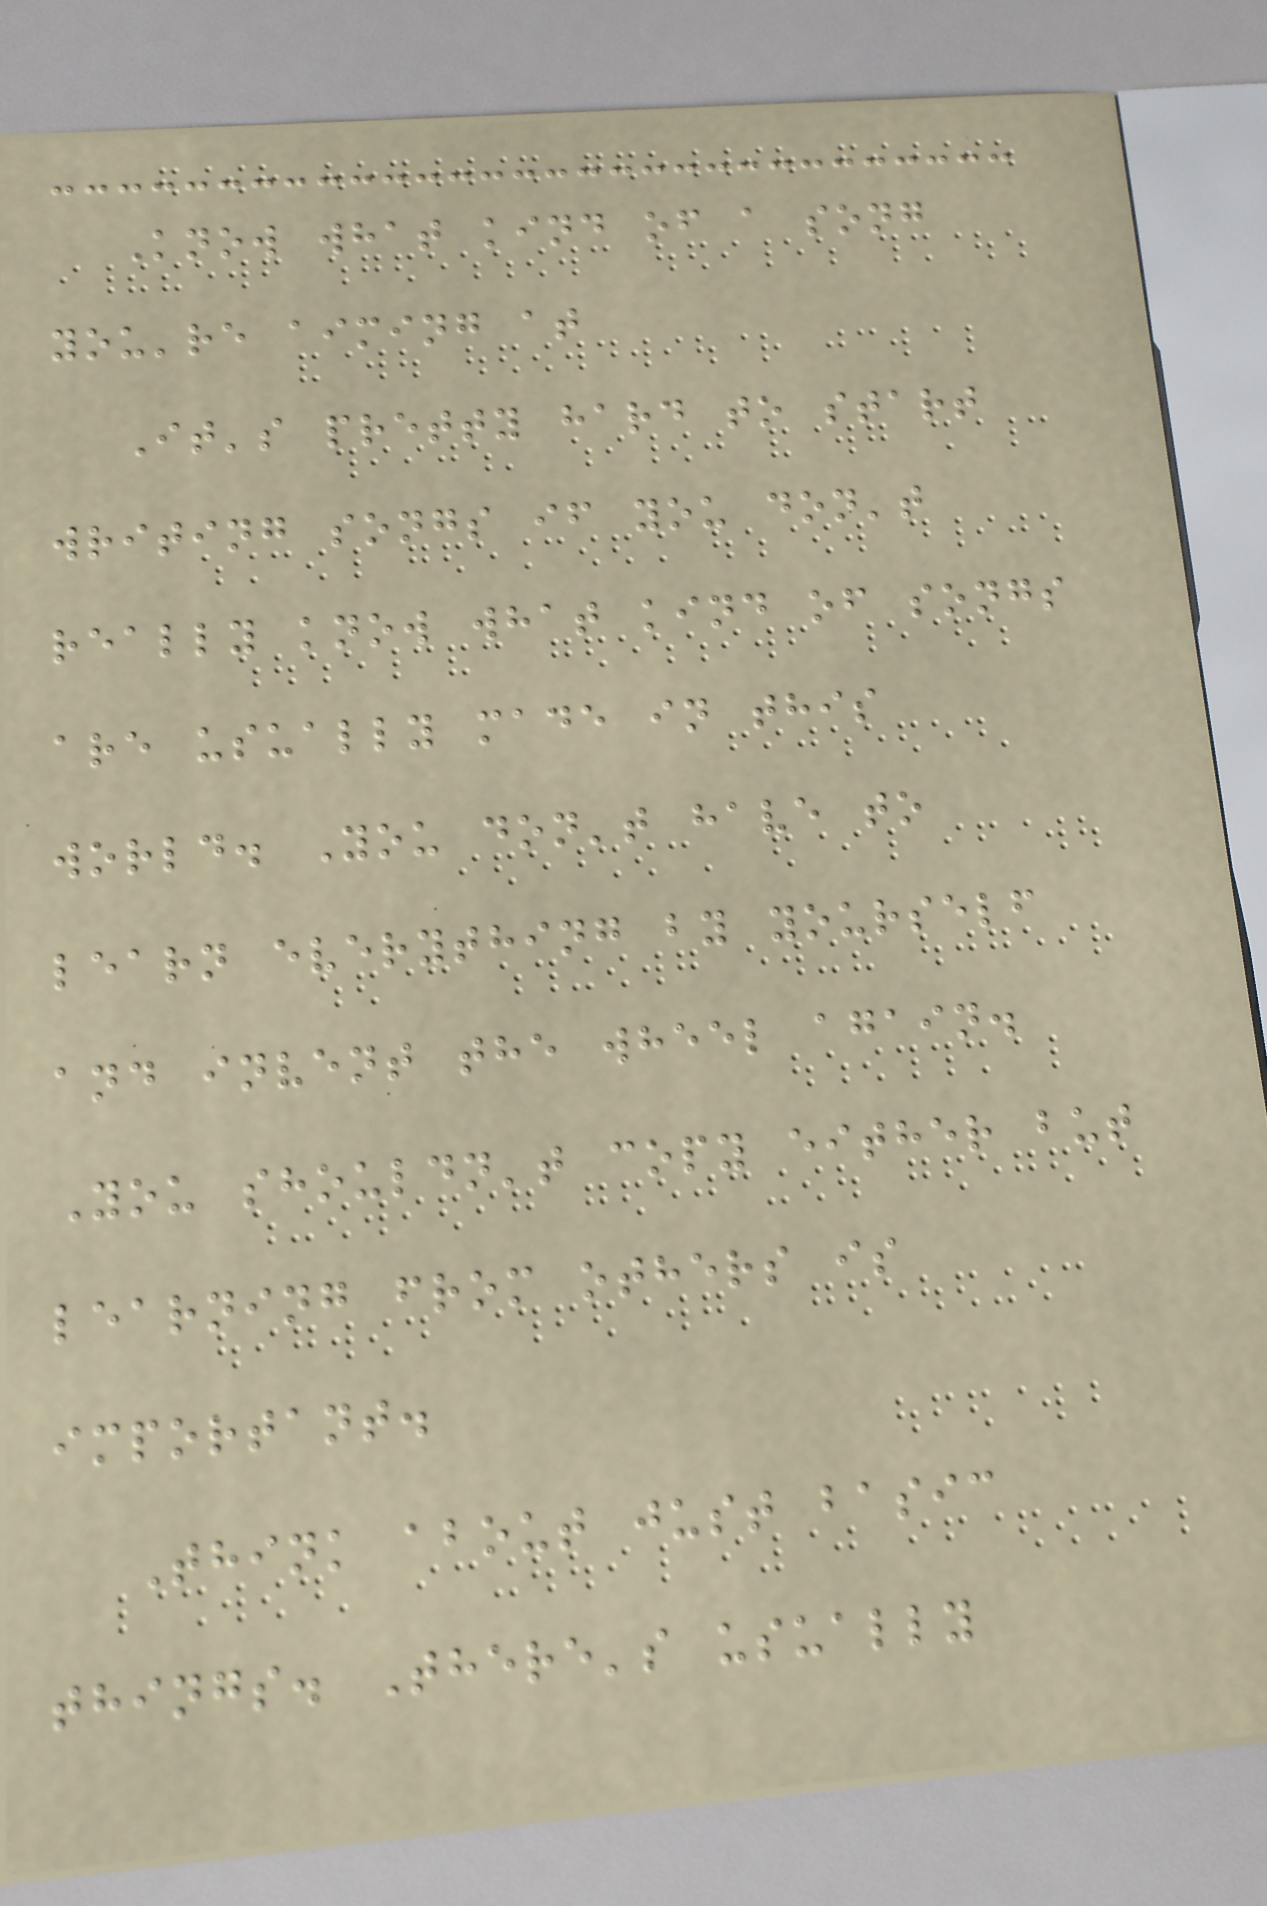Know what kind of a song
you're aiming at
It's pretty hard to start
writing songs if you don't
really know what kind of songs
are usually made in this
world. You don't have to
learn everything by yourself
and invent the wheel again.
You shouldn't copy either but
learning from others is
important.
Think about just basic
things. There's usually
